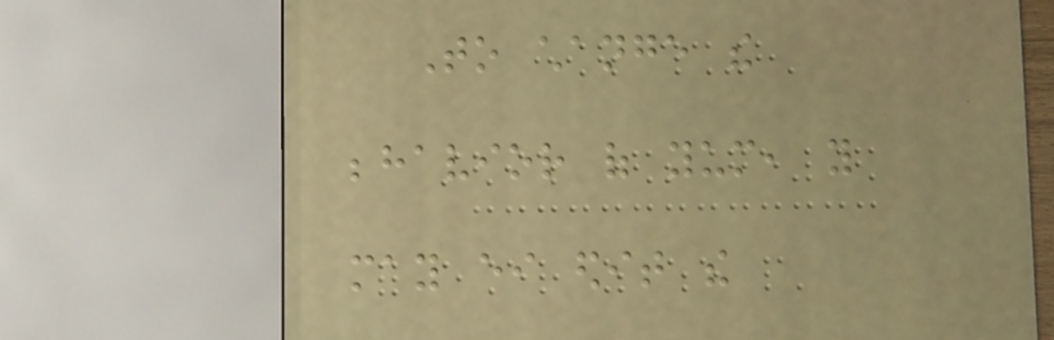To change the
behavior of yum, you
may either edit the
